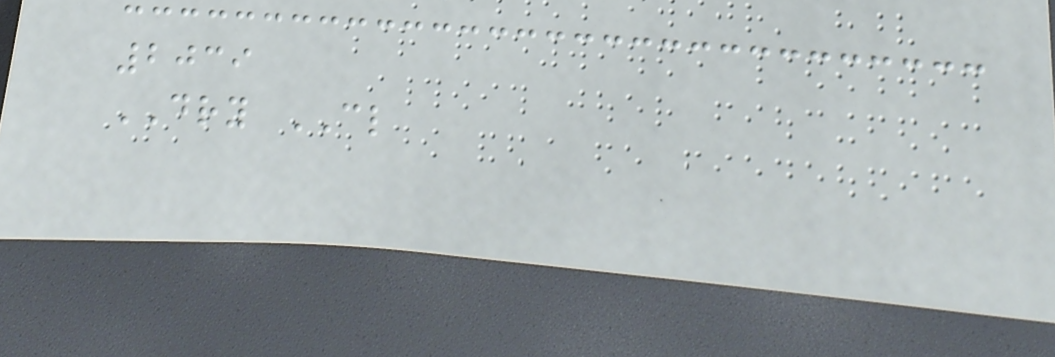2039
DRY CL
